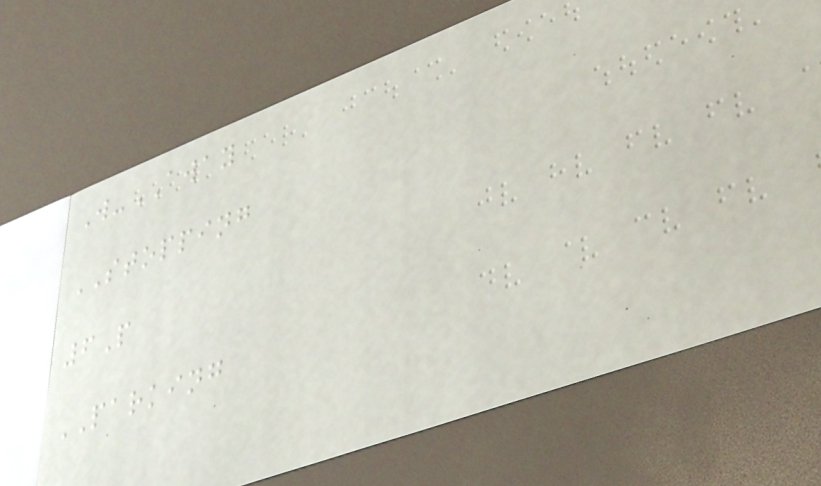W-AWAY
STOPPING
6P
PARKING
